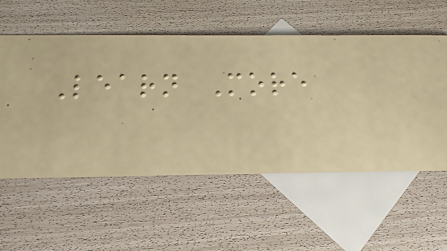Learn More
